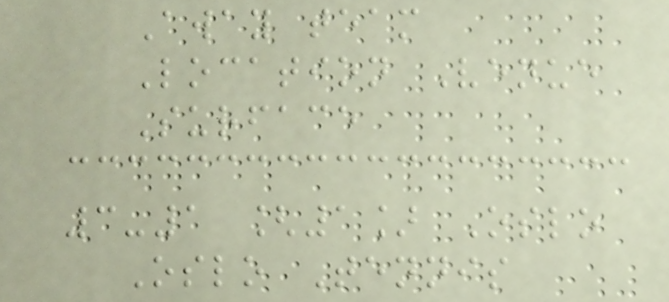Away team
Location Venue
Surface
3-1 [1] Oslo
Oslo Tennis
